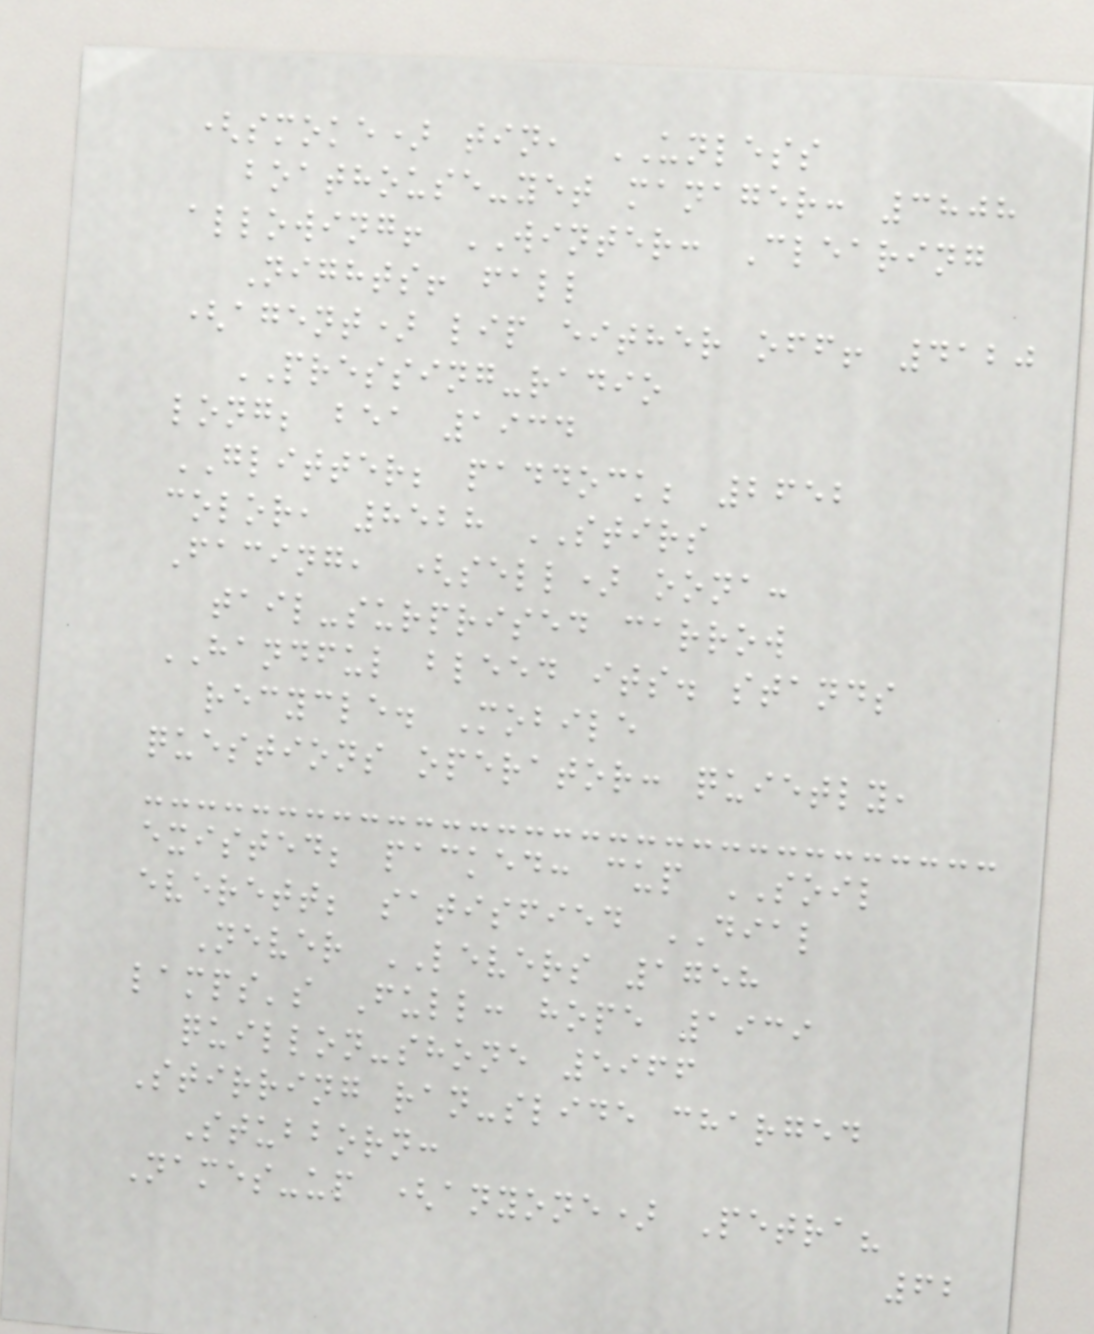(smoke) tin, UNLESS
boathouse-yet manager: 3808
allowing! WINTER: Clearing
Nights! fall
(agent) lip either off! 4120
PRESSING-radio
long; bea 1934
GLITTER; paddock; 2652
color, 8528 STIRS
Facing, (sell) oona:
tail-surprised carrow
HANDFUL bleed its. stands
recycle. Mobile
questions operator: quietly,
existed; packed: cup SOIL
everett; satisfied DIAL
Never LEVERS 1758
lamps's Full: hope 1939
quillon-shone 5966
Stirring ran-slide charged
Stubborn:
Names-up (anyone) Petra?
62
